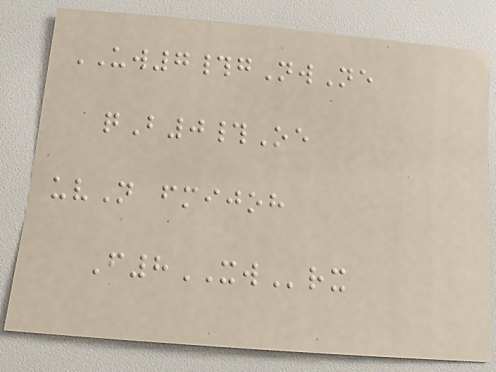UW7#gNwNe
qB0#Oe
uvN fmijoh
F8XWrx
